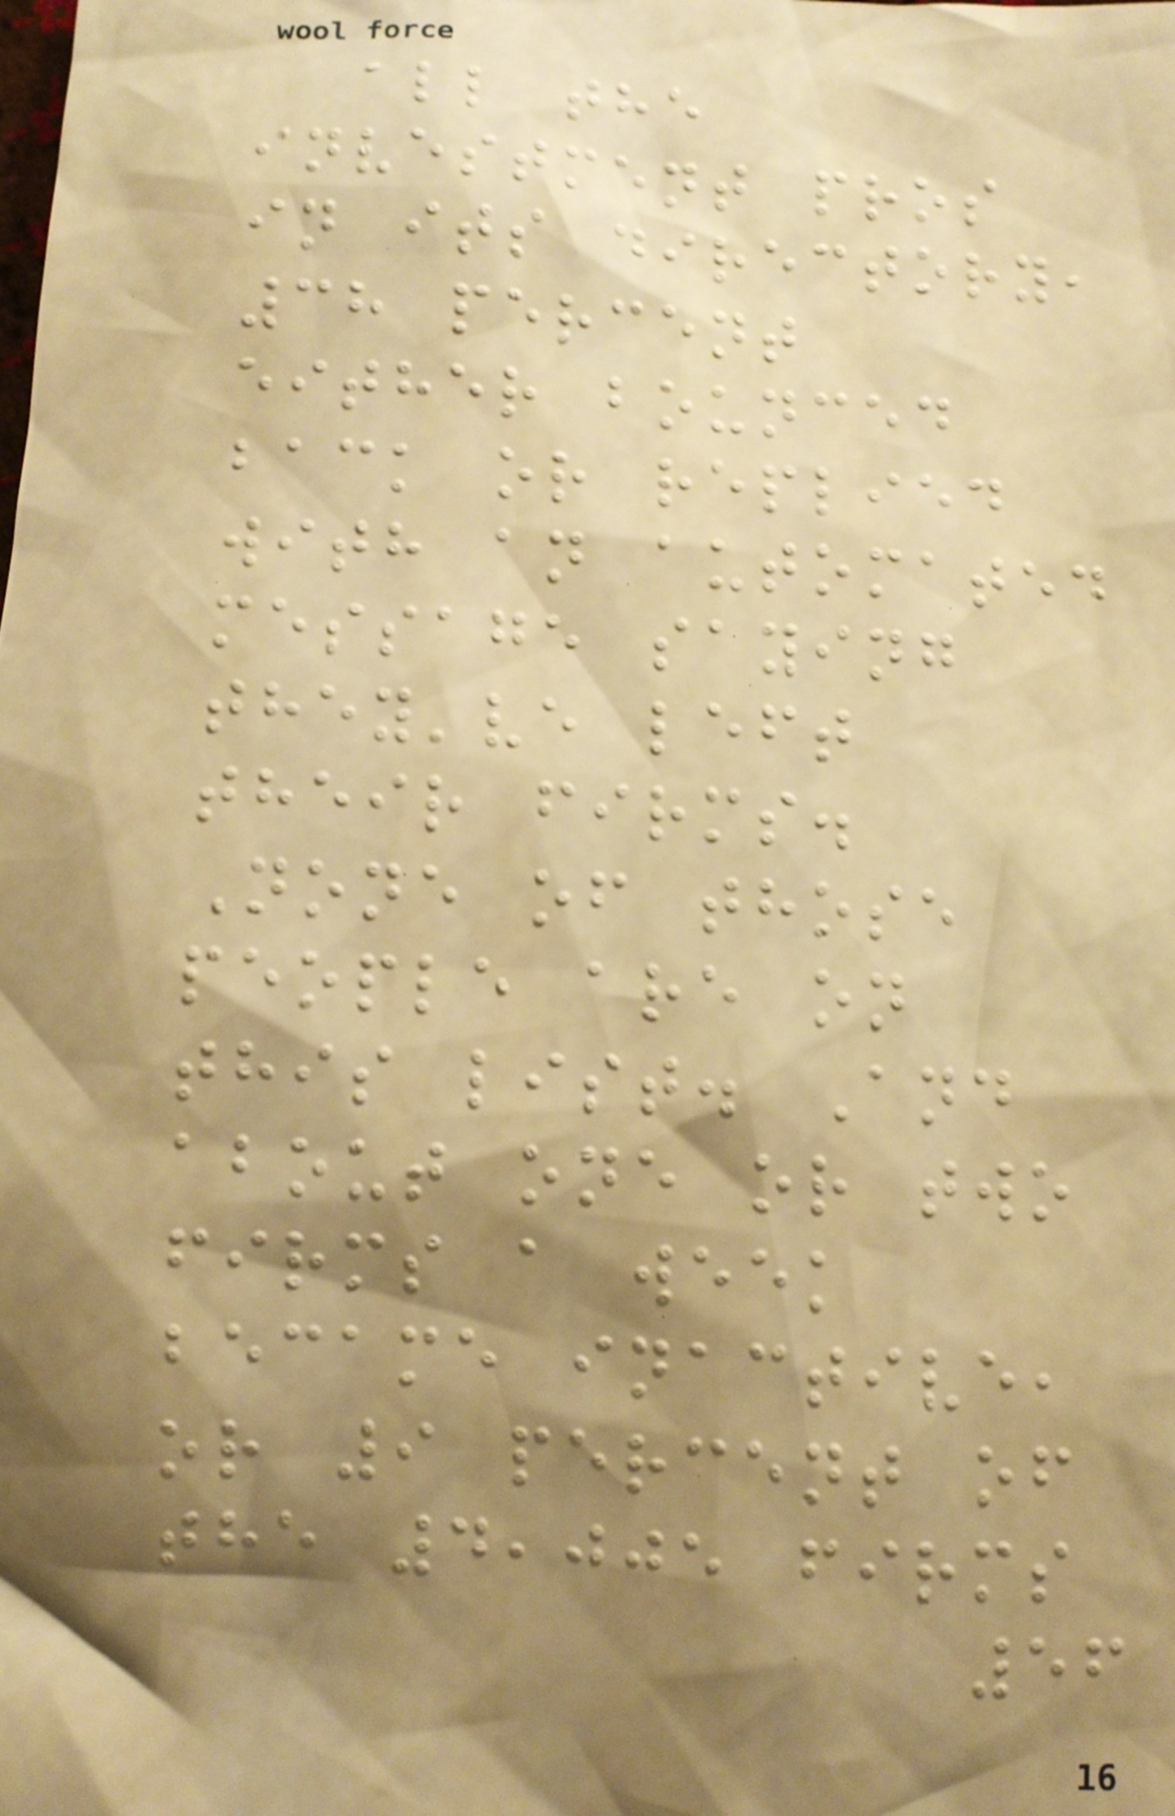all the
investment pros
in its directory,
38 percent
either bounced
back or replied
with an automated
message saying
they've left
their firms.
None of those
people are on
this list. And
about one or two
firms a week
became inactive,
or 9 percent of
the 4,005 firms
56
